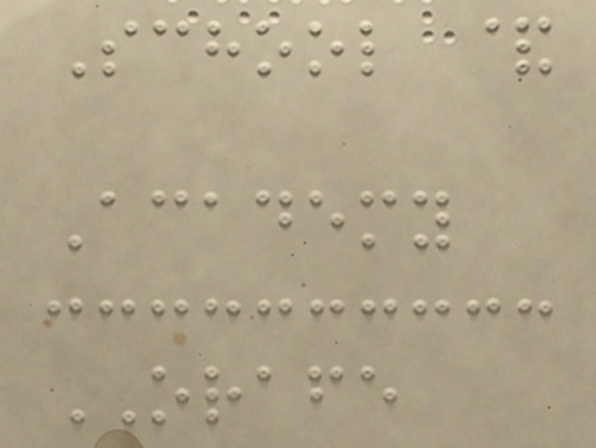School &
Academy
ORAFE
